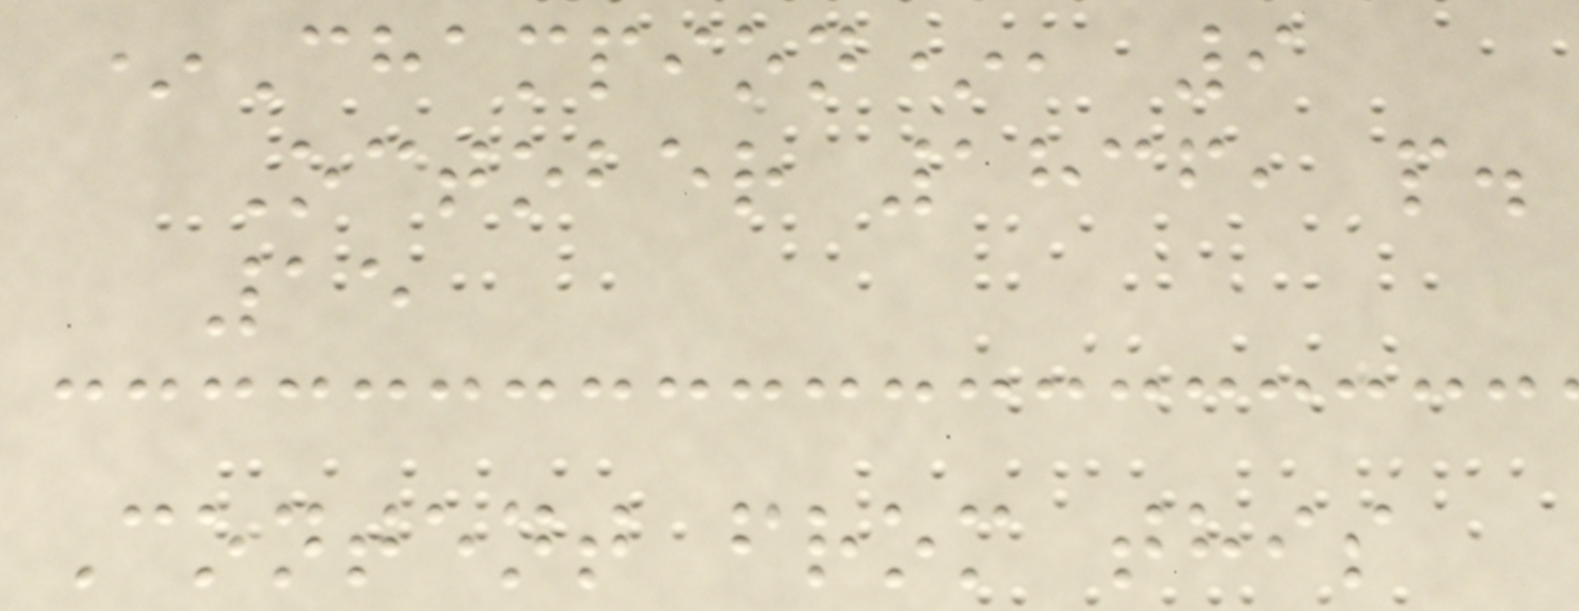*Champion*, 9
October 1836, p.
15
Content from this
